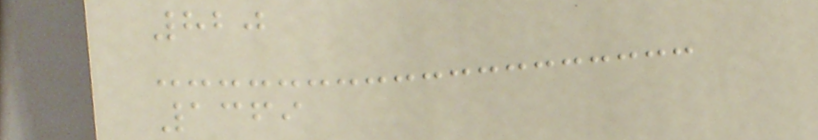820
1369
